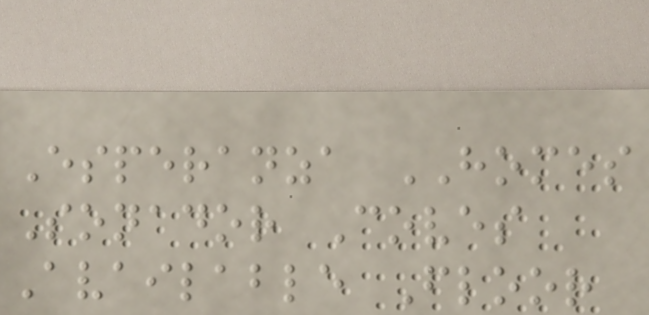Esperanza HOMES
Sonador Coves
Available Floor
